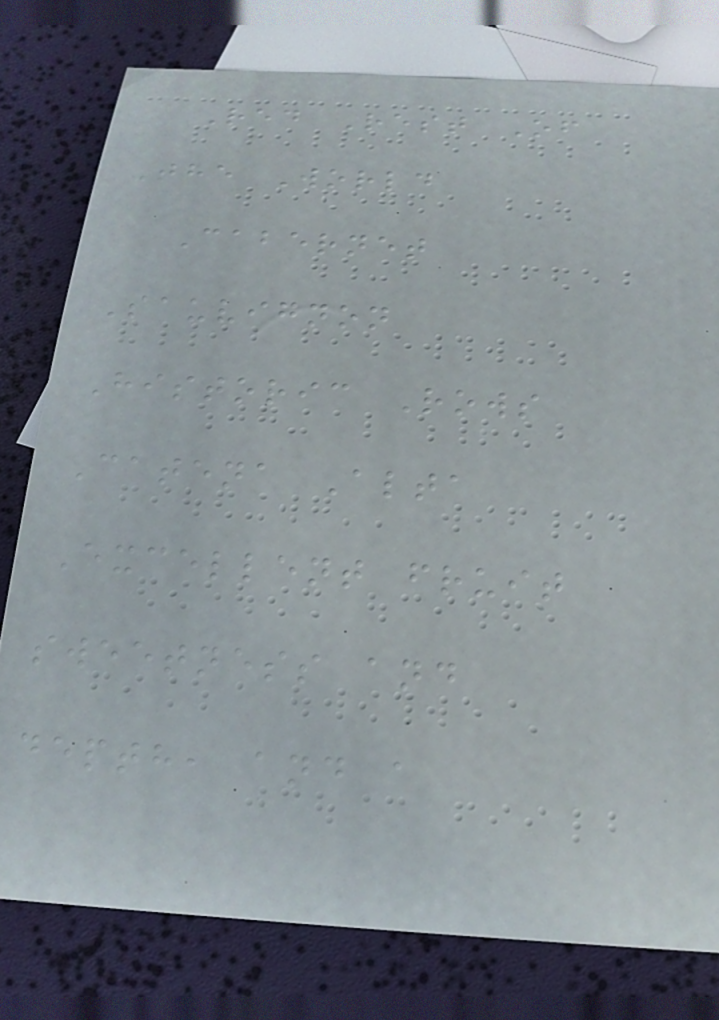Red Rest Of
The World
Cabernet
Sauvignon
Historic Rows
Catena Alta
Excellent fruit
sweetness and
depth, and a
